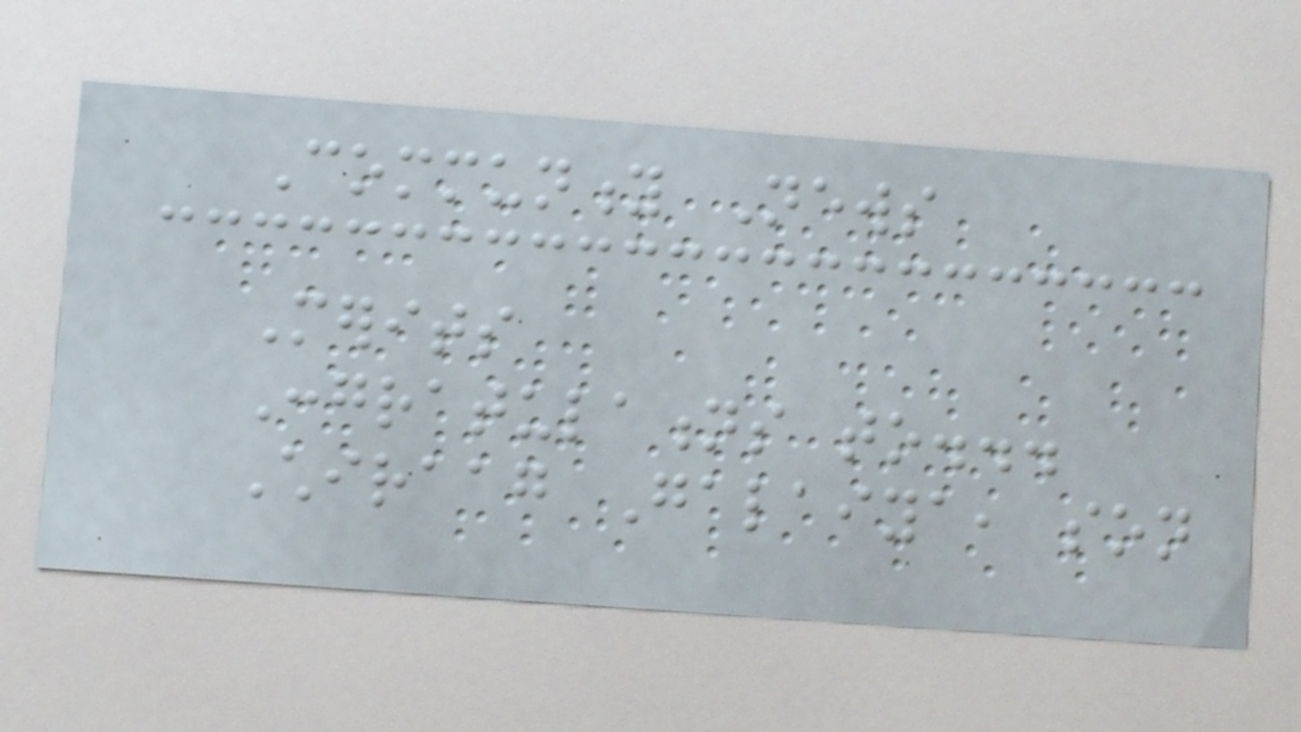Community News
Merits
Congratulations to...
Chiraag Galaiya, son
